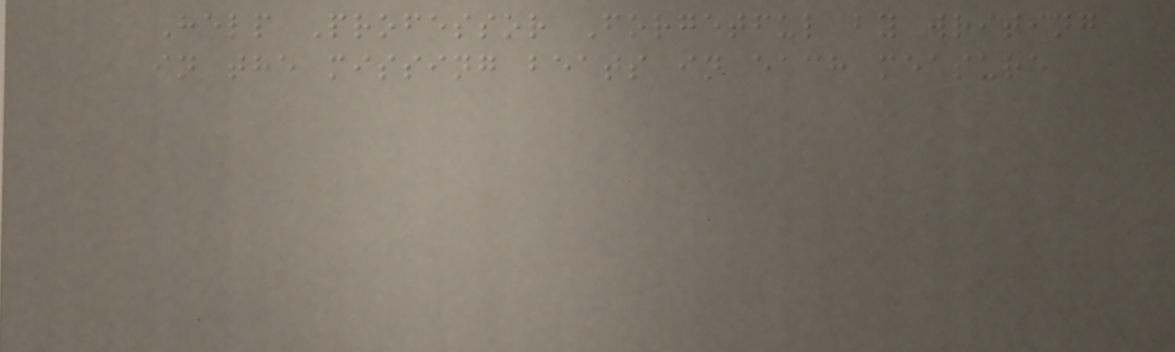Help Professor Forgetful by writing
in the missing beats in each measure
